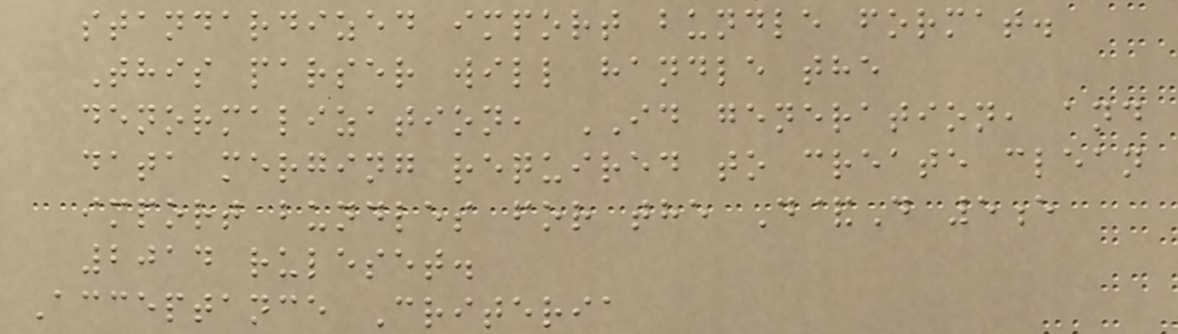standardized import bundle format.
This parser will handle the
denormalization, ID generation, and
data merging required to create clean
import bundles for the D&D 5e
2014 ruleset.
Acceptance Criteria
